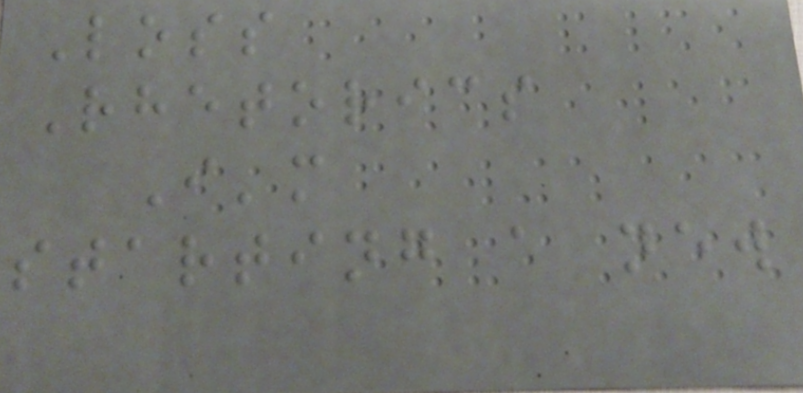Loss
Rhetorics
I'm
starting a new
